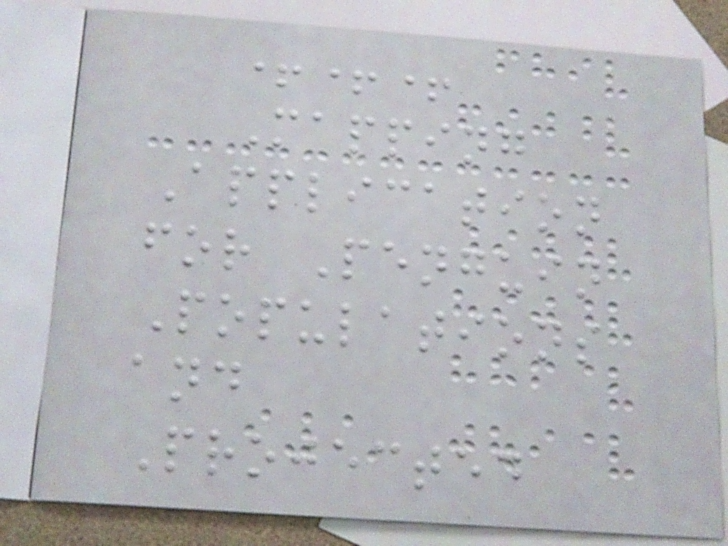+++
Mapping
Application
for Penguin
Populations
and
Projected
